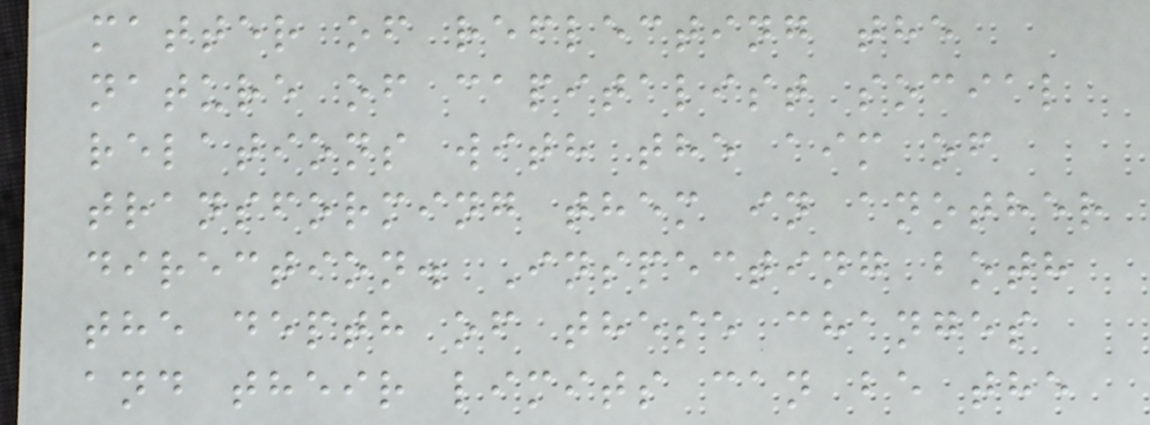matter of reflecting the
nature of capitalist social
relations with the aim of
transforming them in another
direction. Inspecting both
the depth of these changes
and their limits can be the
